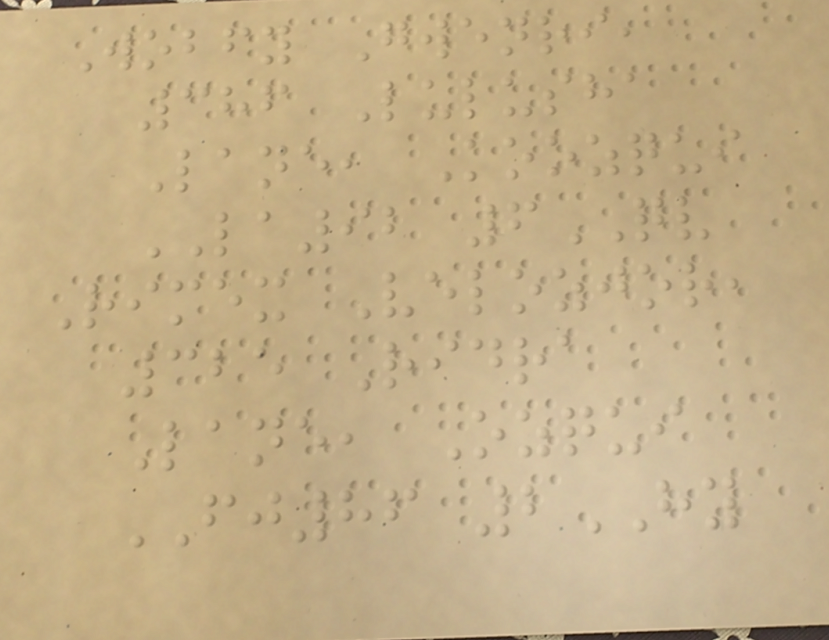Wobfy Gwenri,
386 Lulusha
Lane, Koozqui
LA92 6QV
Rimex Velozjor,
325 Ridra
Lane, Ozqui
FJ86 2HY
